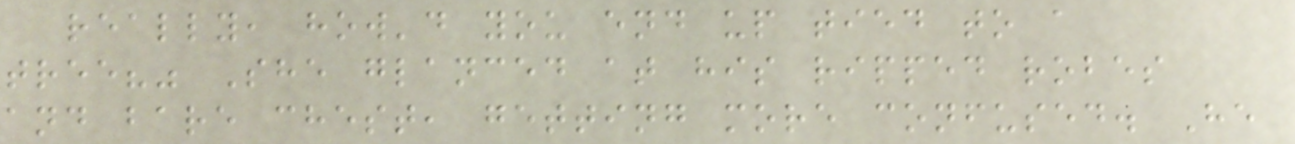really, how'd you end up tied to a
tree?" She glanced at his ripped robes
and bare chest, getting more confused. He
